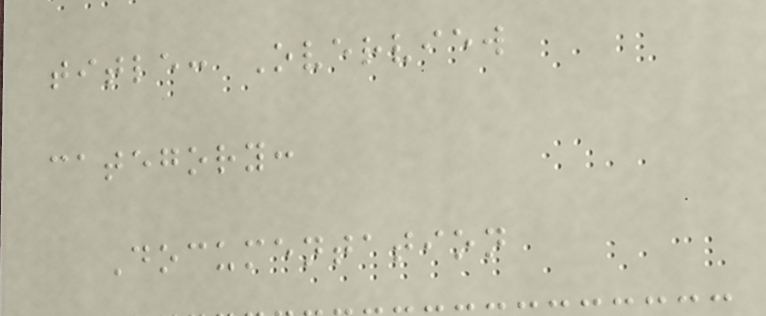title: Overview
category:
Documentation
